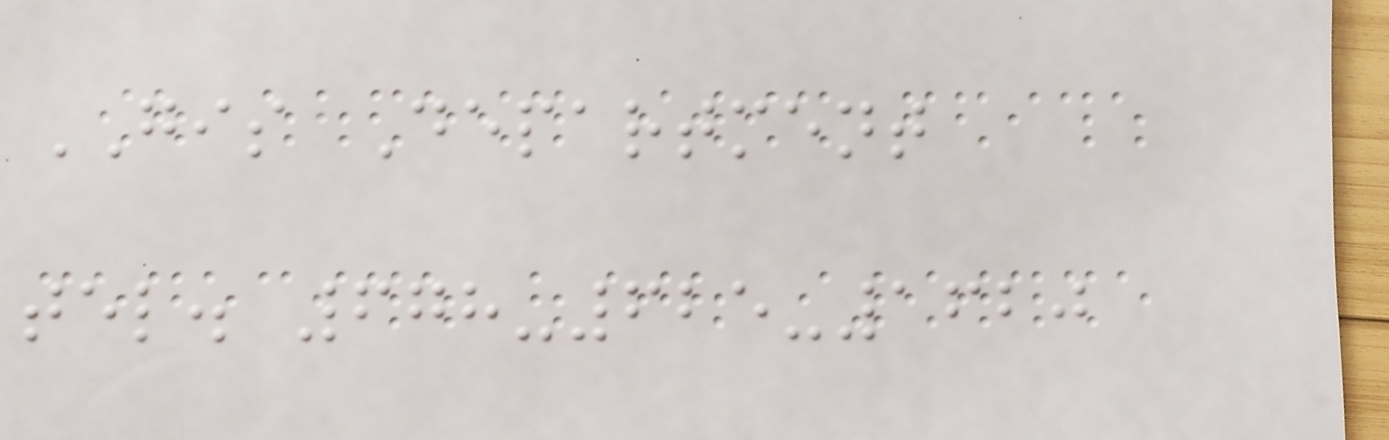GIS Department
tel. 678-625-1620
